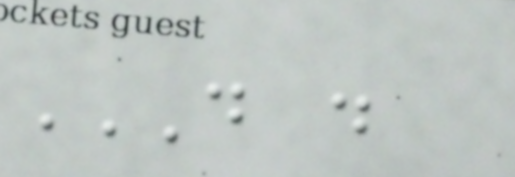D D
